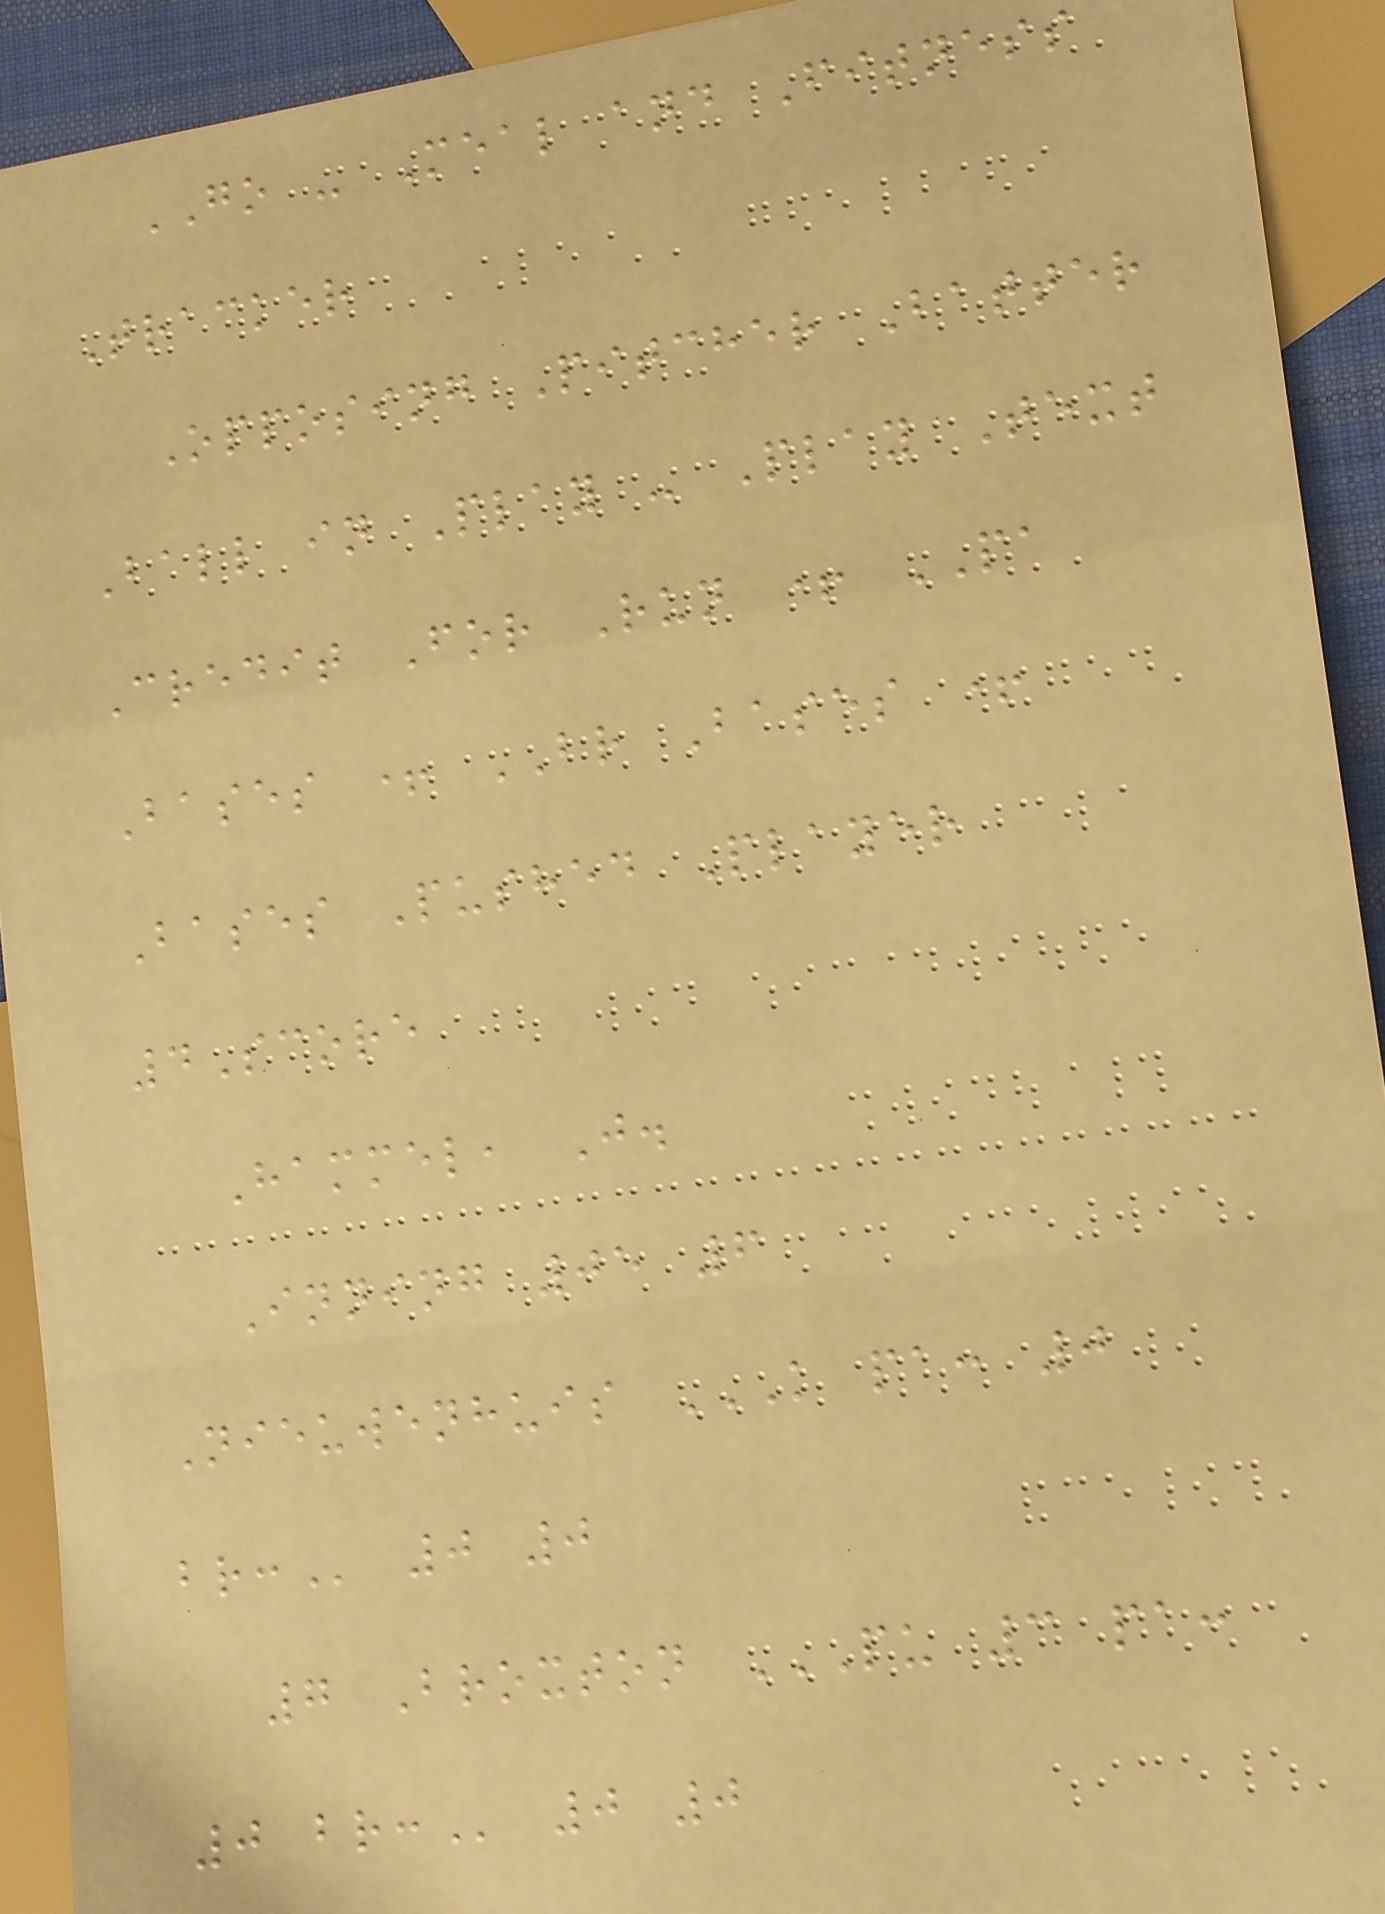GO - Meal and Fitness
Tracker
Opposing Pitcher Batter
Ball in Play - Play Text
Credit For Run + PA
Bases + BR Bases +
Bases Pushed Player
4Score
Hammel, J.
Inning 05 6
Nieuwenhuis K PA: 0
BR: 0 0
7 Broxton PU 3 PA:
0 BR: 0 0
